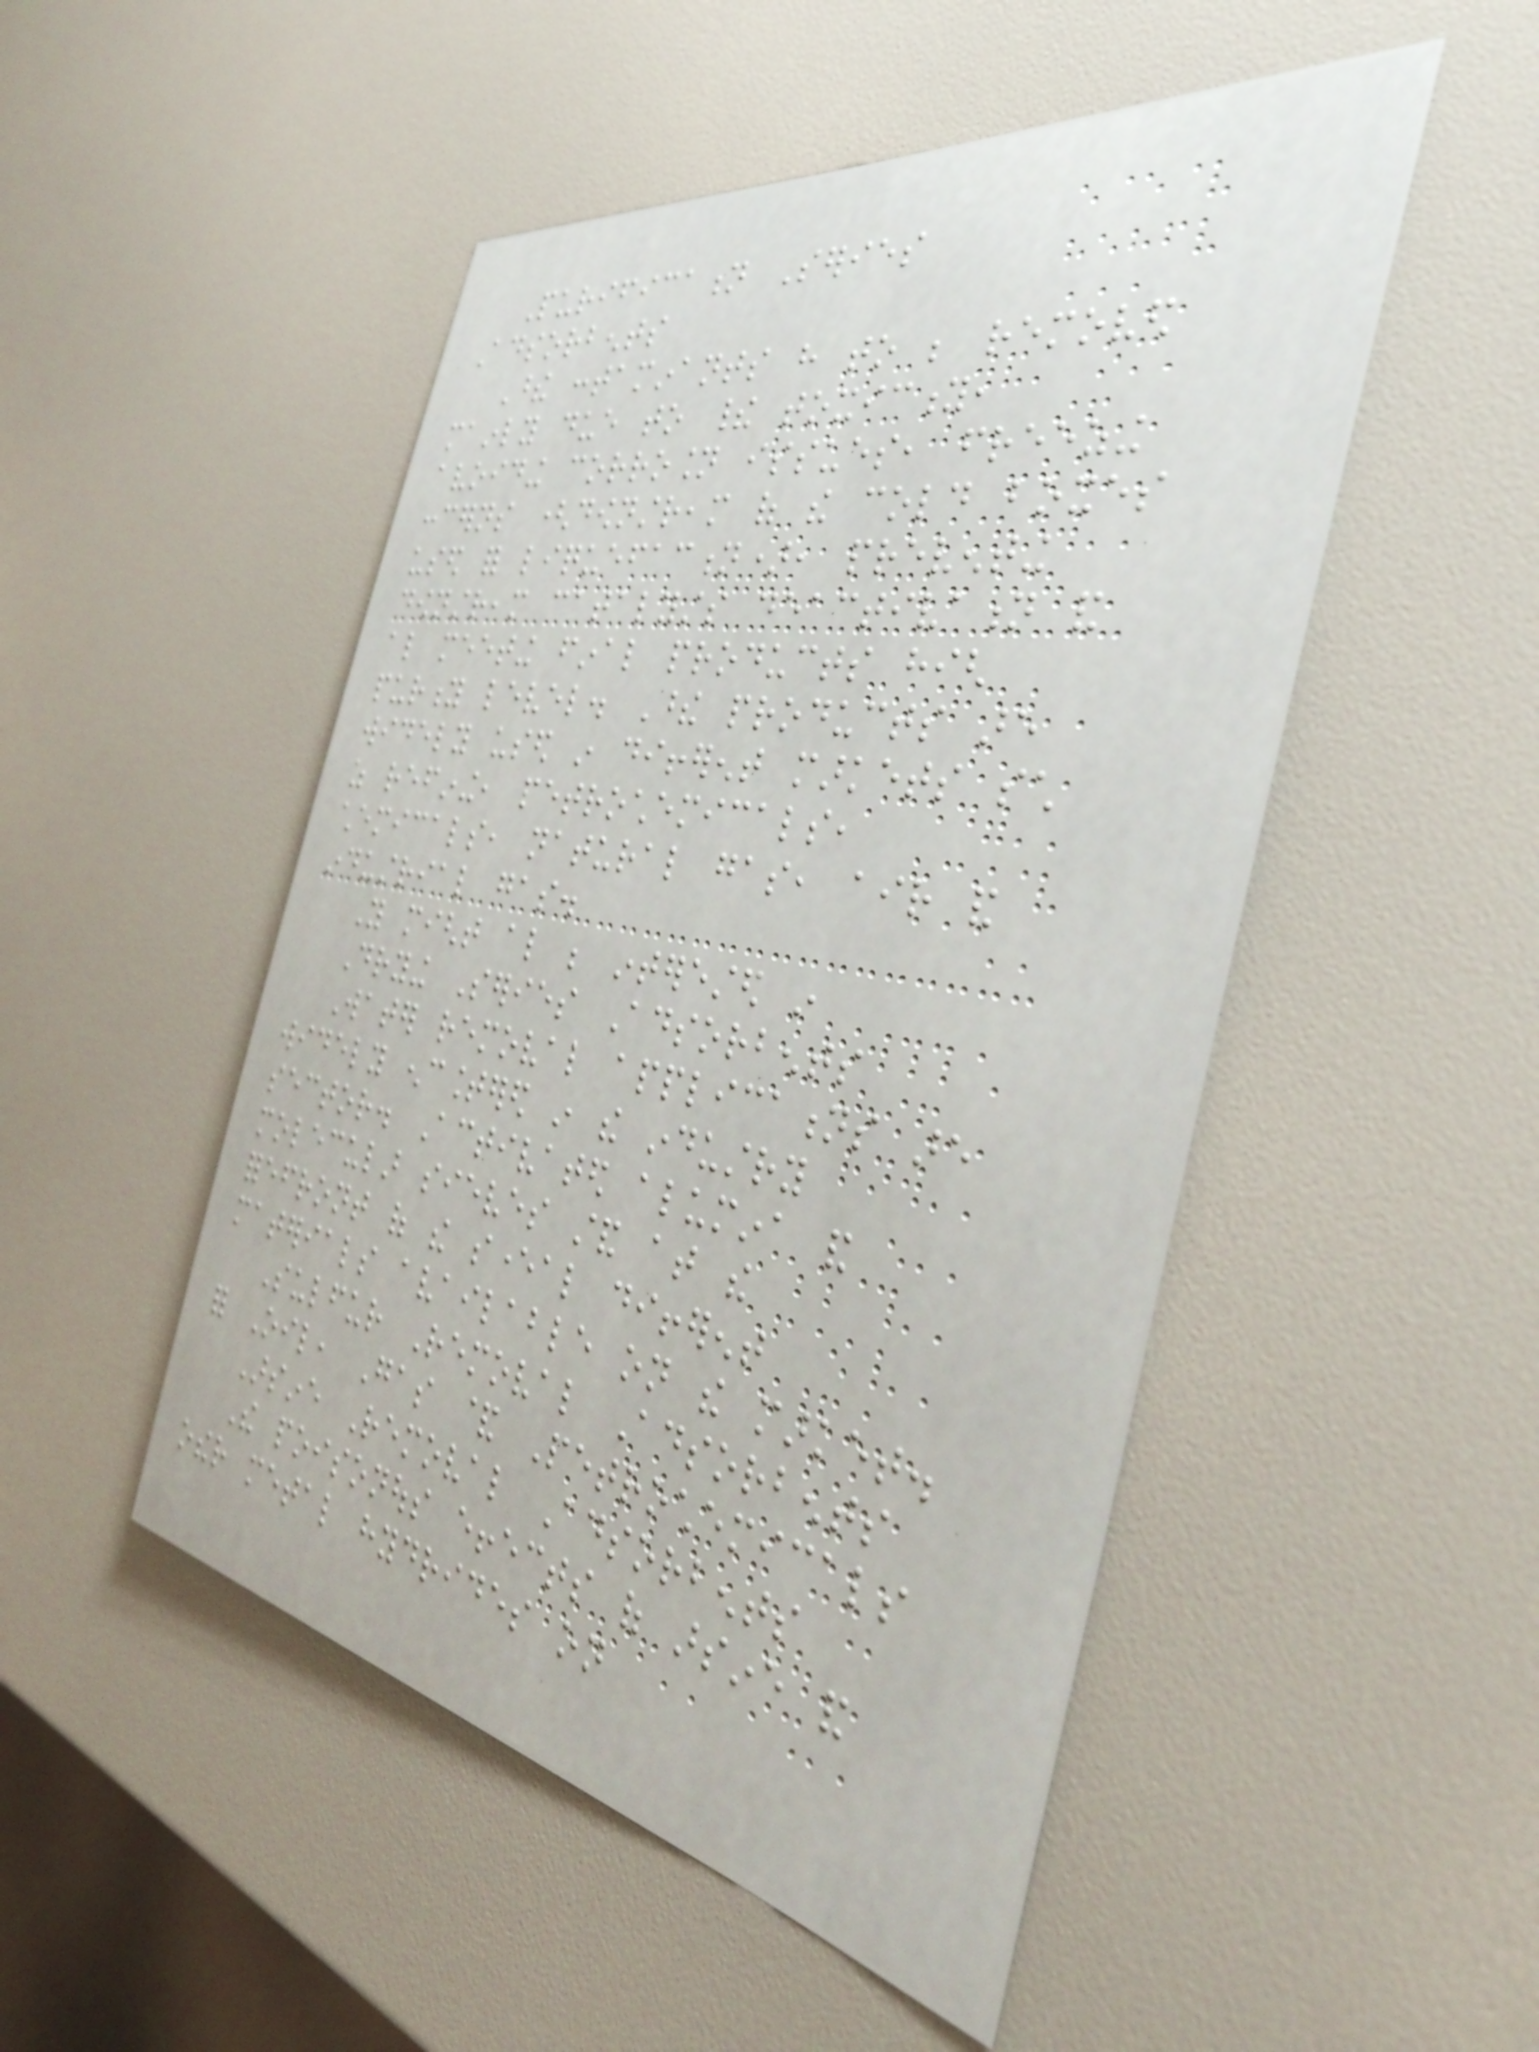Purification Series
Adsorbents
These contaminants have to be removed
mainly due to their toxicity,
avoiding corrosion issues, freezing
concerns (downstream of the cold boxes
used for liquefaction), preventing
downstream catalysts deactivation and
also meeting final products high
purity level. These products are
widely used in different markets such
as refining, petrochemicals,
chemicals, natural gas, air and
industrial gas.
You might also be interested in
Drying Series Adsorbents
Water removal applications are
widely encountered in the industry
sector. Activated alumina and
molecular sieves stand at the
forefront of the several different
materials available on the market.
Sulfur Removal Adsorbents
for Oil, Gas & Petrochemicals
Arsine Removal Adsorbents
The poisonous effects of arsine and
other metal hydrides on
